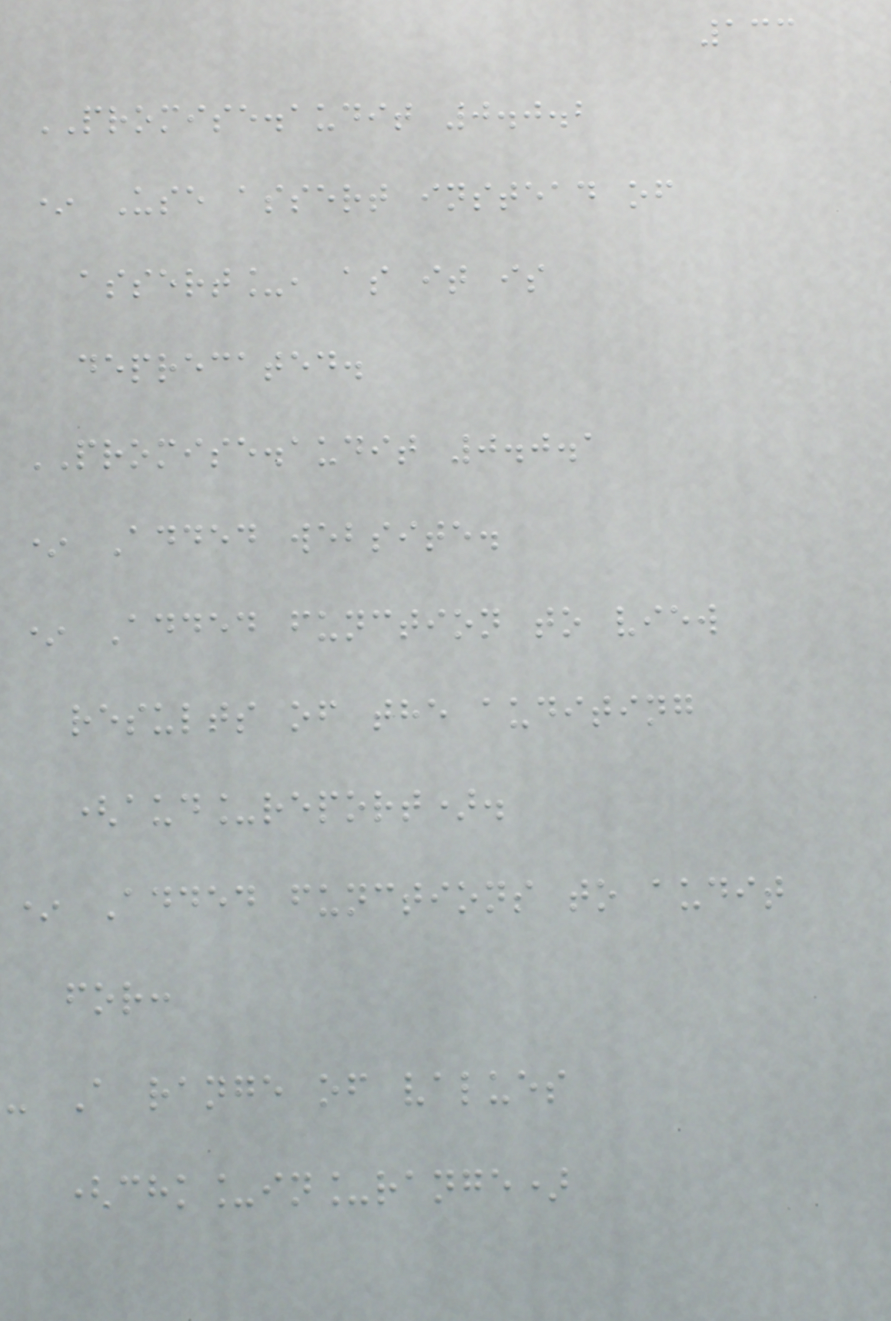133
PROMISE.audit 0.0.2
* Use assert instead of
assert_, as it is
deprecated.
PROMISE.audit 0.0.1
* Added website.
* Added function to view
results of the auditing
(aud_report).
* Added functions to audit
for:
- A range of values
(chk_in_range)
